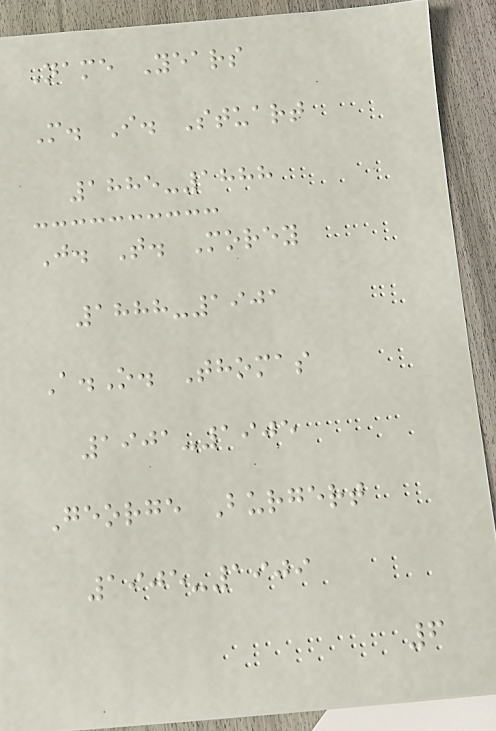Name Years
M. I. Stuart
1885-1888
J. T. Morey
1888-1901
A.O. Thomas
1901-1905
George Burgert
1905-1909
6
